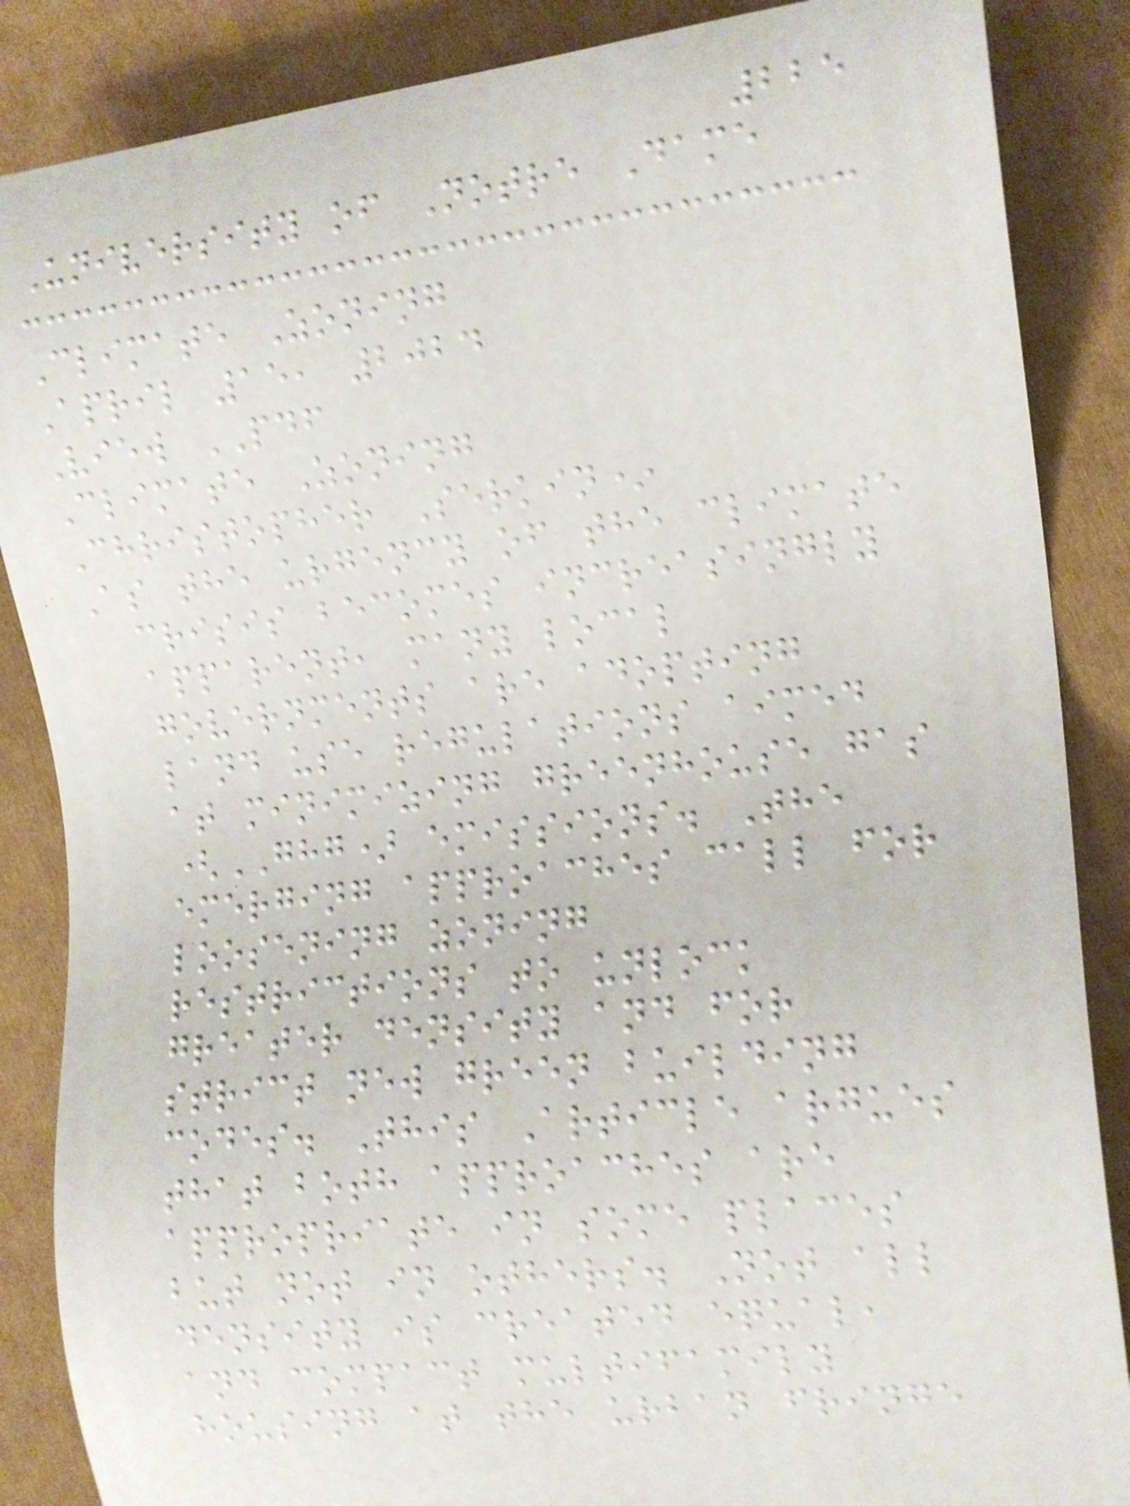225
University of Notre Dame
Climate Zoning
April 15, 2024
View PDF
Climate Zoning
Christopher Serkin*
As the urgency of the climate
crisis becomes increasingly
apparent, many local
governments are adopting
land use regulations aimed
at minimizing greenhouse gas
(GHG) emissions. The
emerging approaches call for
loosening zoning
restrictions to unlock
greater density and for
strict new green building
codes. This Article argues
that both approaches are
appropriate in some places
but not in others. Not all
density is created equal,
and compact multifamily
housing at the urban fringe
